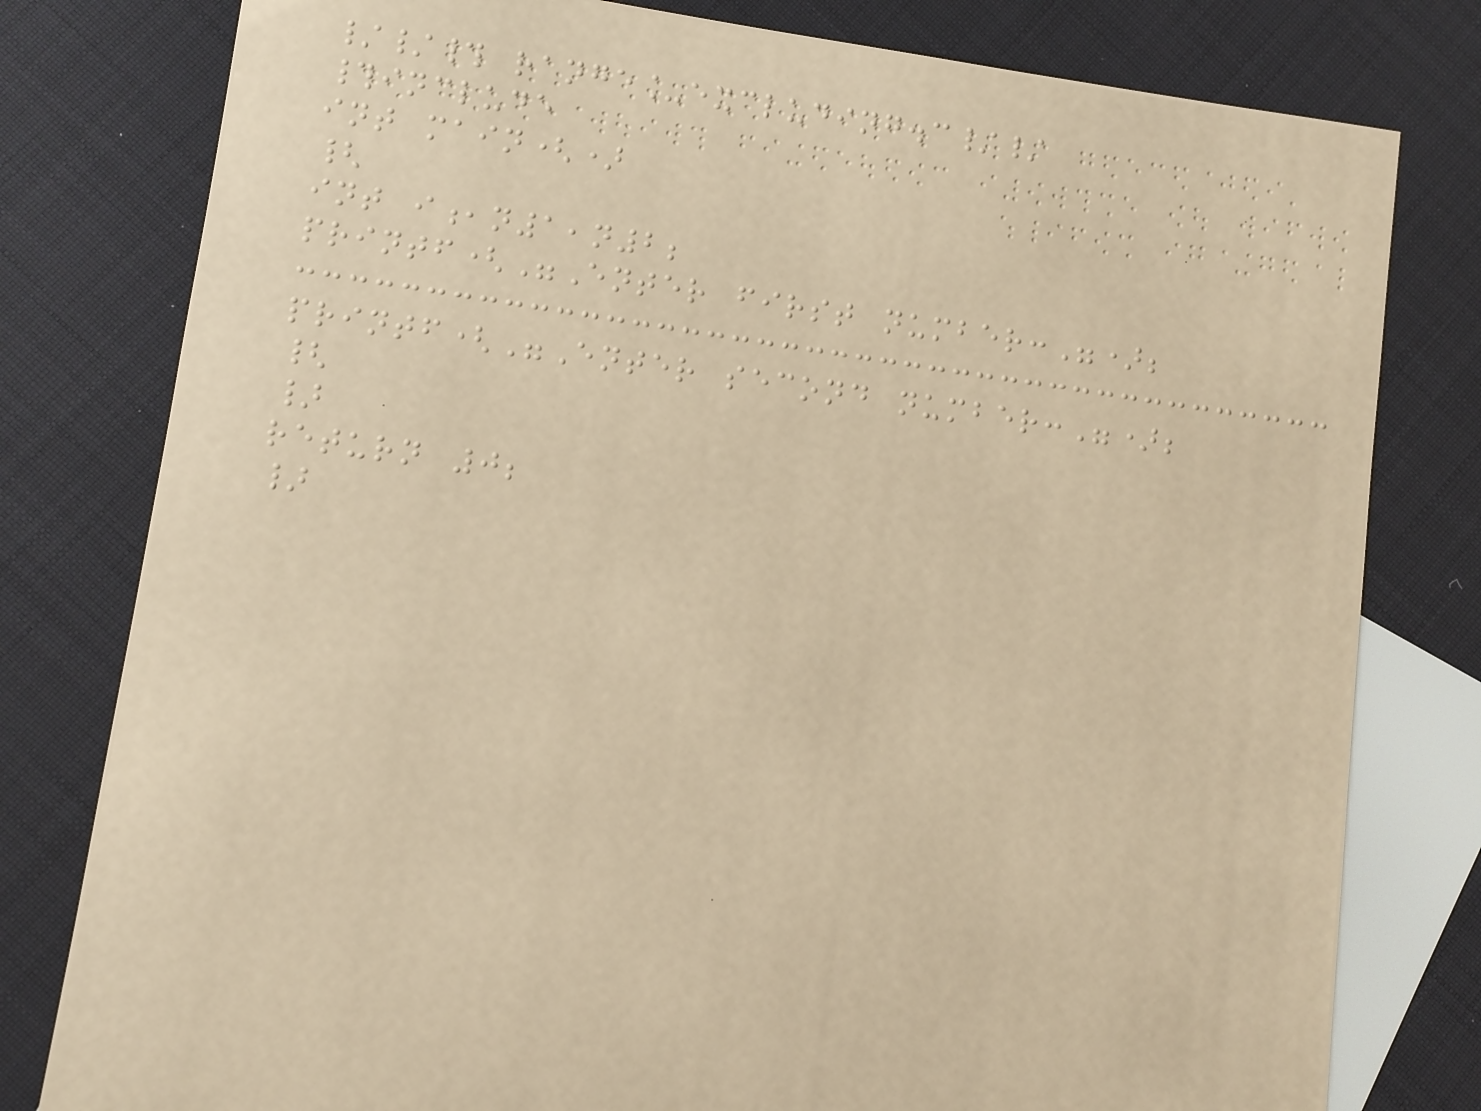//# range_excluding.c//
#include
int main()
{
int i,n1,n2;
printf("Enter first number:");
printf("Enter second number:");
{
}
return 0;
}
